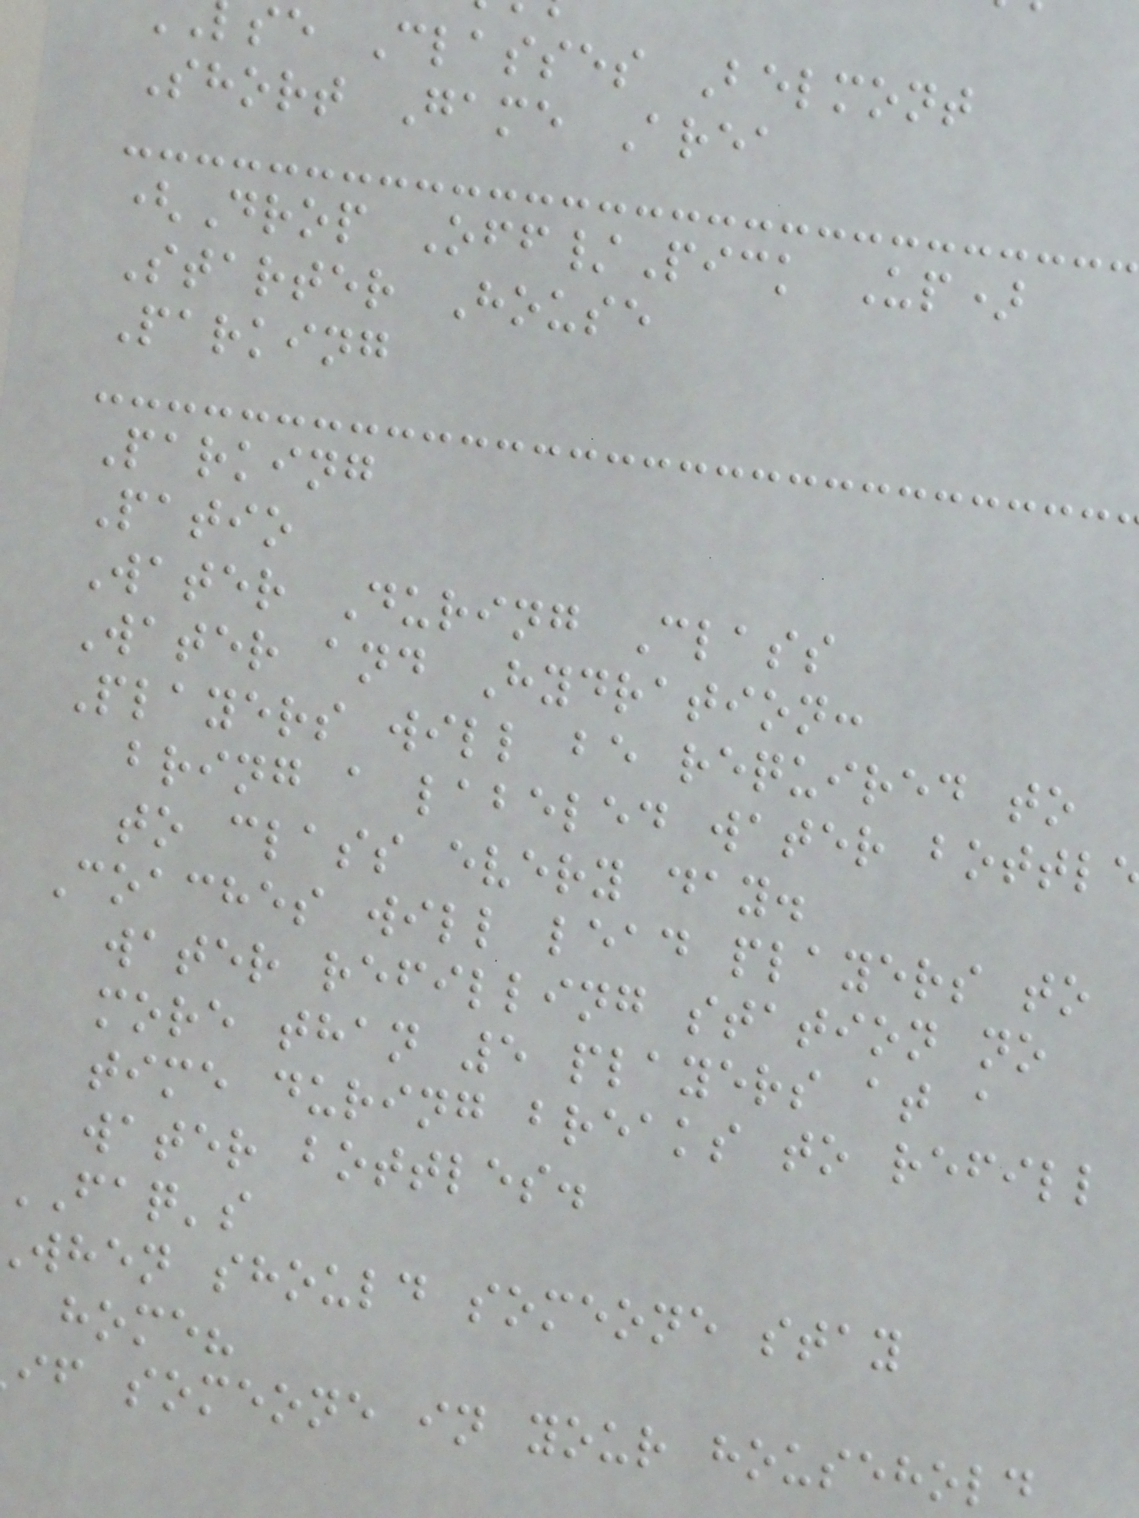se Classes Belmont
Short Game Area
(Drop Off/Pick Up)
Starter House
Parking
Parking
Patio
Water During Class
Water and Hydration:
Players will be required to
bring a labeled water bottl
to class every day.
Coaches will lead players to
water refilling station no
more than 5 players at a
time during breaks to refill
water bottles.
FAQ's
when should someone stay
home?
if someone in your household
